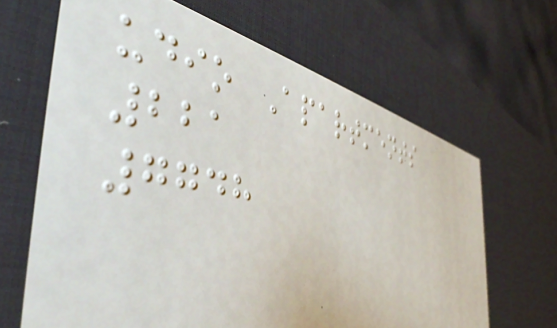udio Apartments
221
7748
